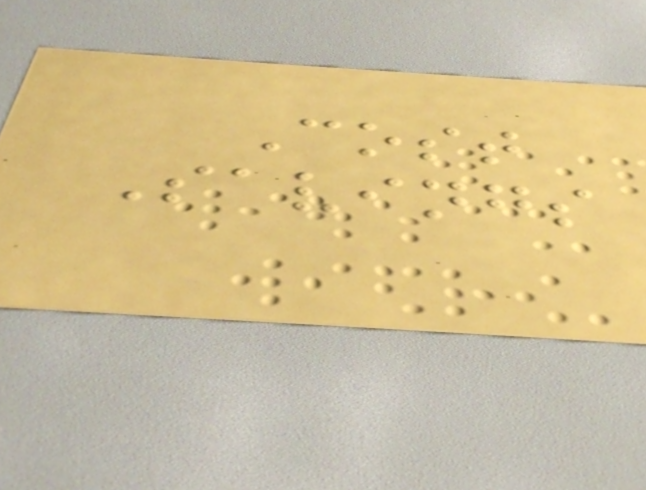Cost
Savings
